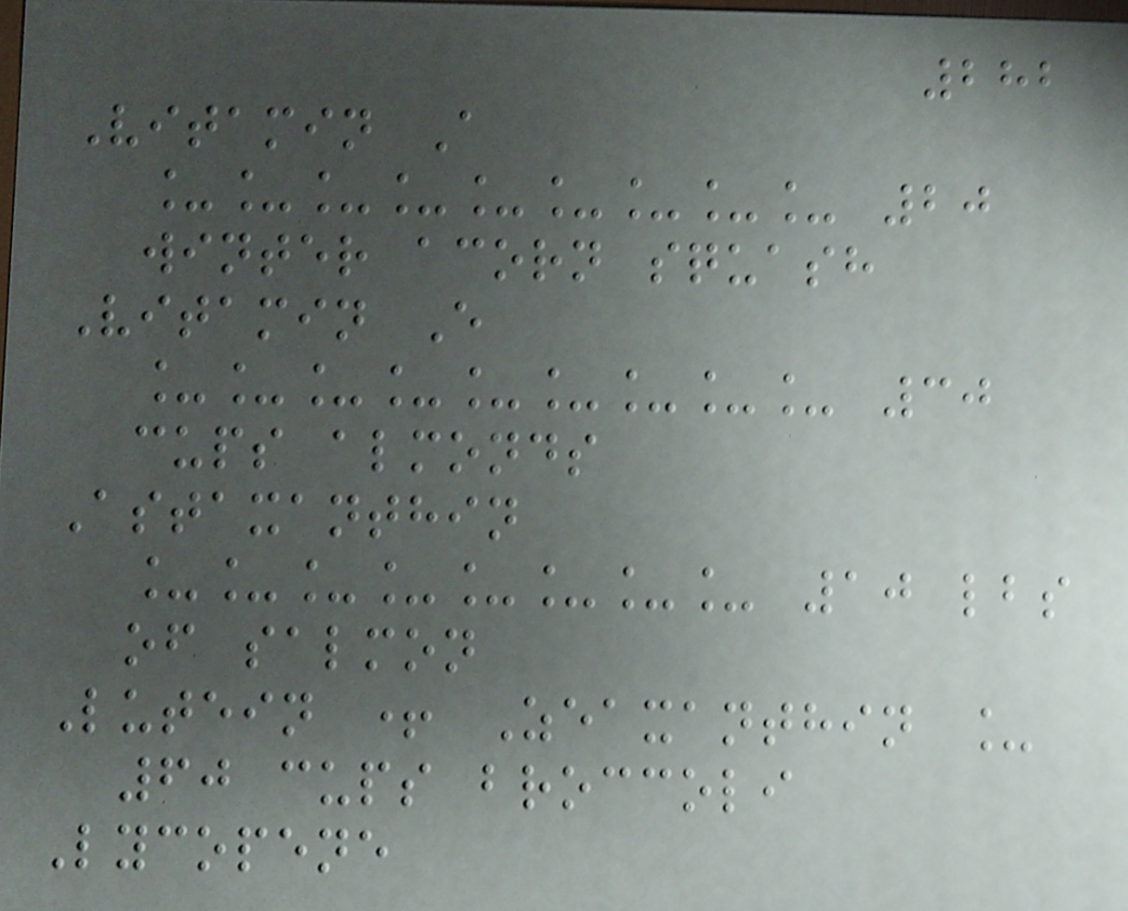282
Vitamin A
_________ 20
winter acorn squash
Vitamin E
_________ 30
cups almonds
Astaxanthin
________ 10 lbs
of salmon
Lutein + Zeaxanthin _
60 cups broccoli
Lycopene
